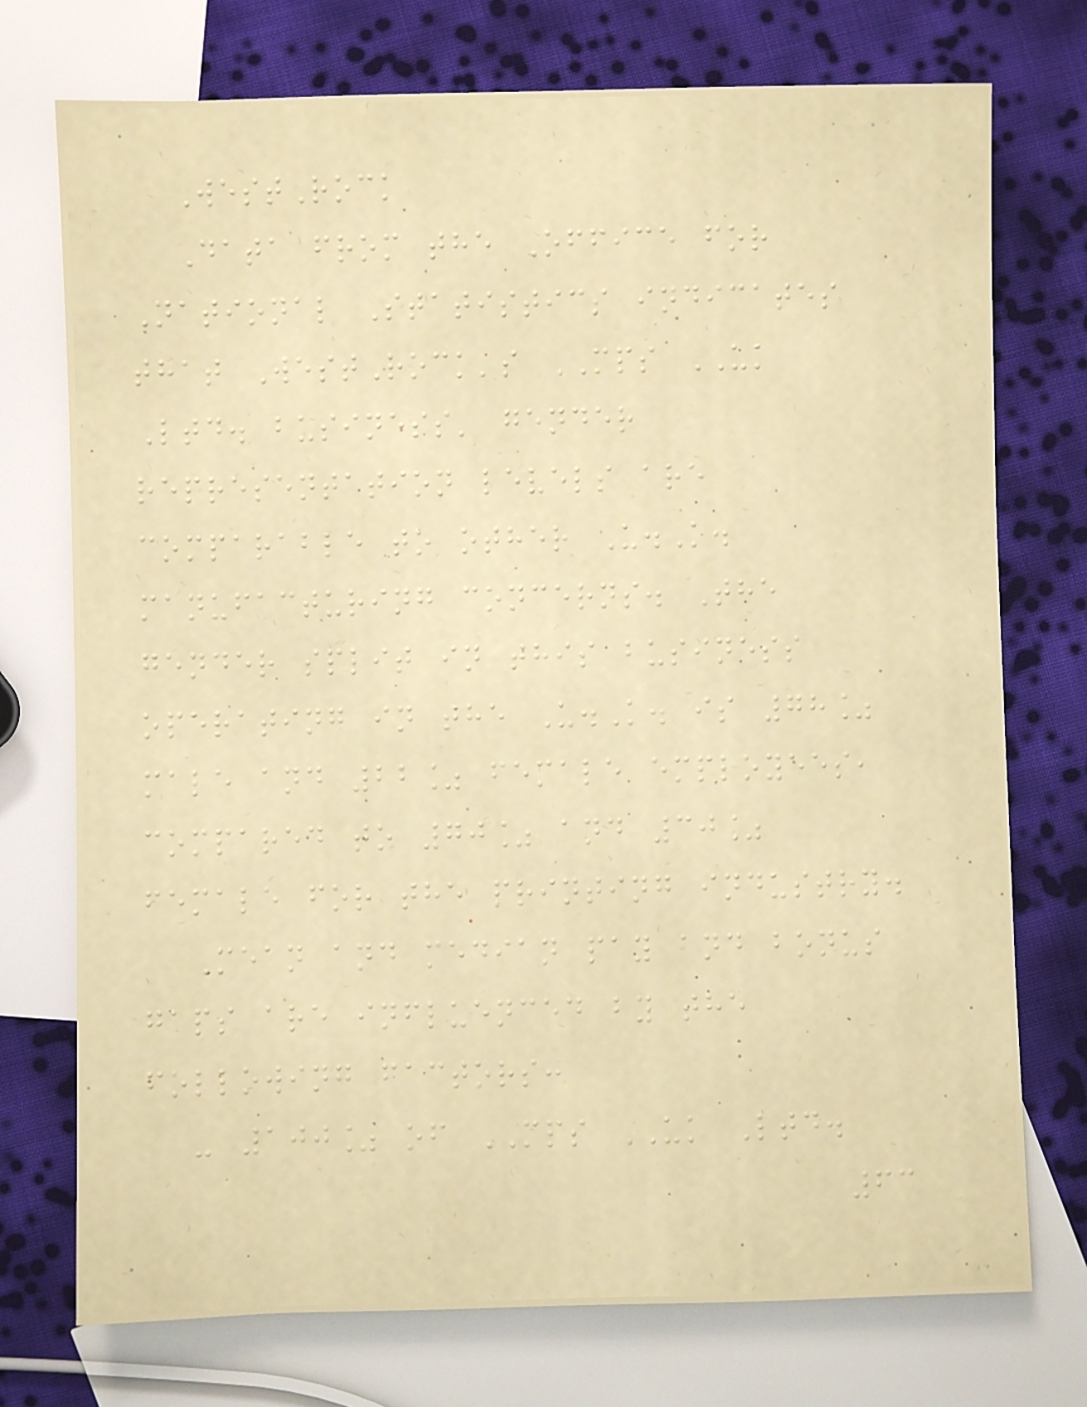WestRock
Data from the Office for
National Statistics indicates
that WestRock's MPS UK
Ltd. business' gender
representation levels are
comparable to other U.K.
manufacturing concerns. The
gender split in this business
operating in the U.K. is 78%
male and 22% female employees,
compared to 70% and 30%
female for the printing industry.
Mean and median pay and bonus
gaps are influenced by the
following factors:
- 100% of MPS UK Ltd.
63
